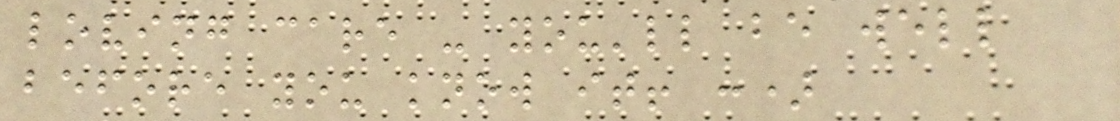loving care - you'll be well
before you know it! :)
